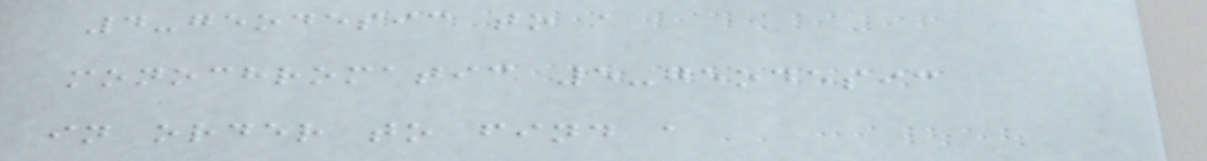4-geodesic to a
monochromatic 5-geodesic
in order to find a
